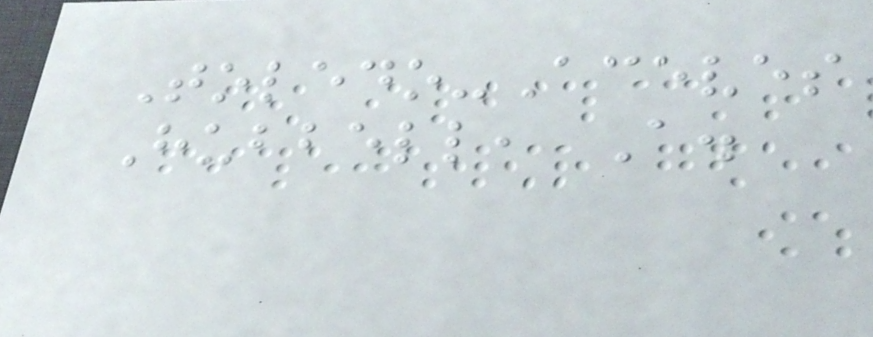Toledo-Aceves
Hubbell, A.
